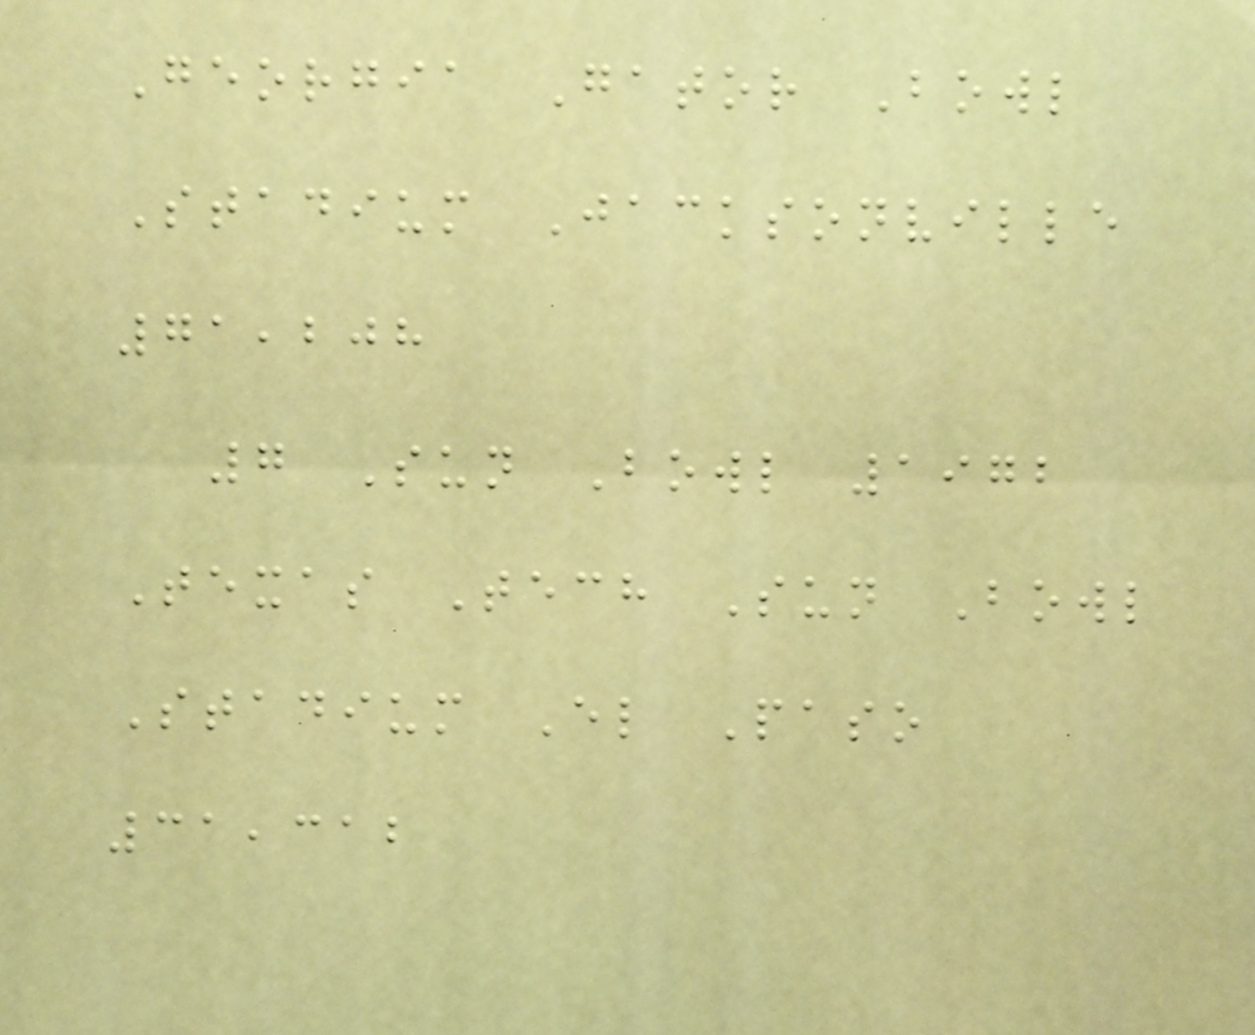Georgia Gator Bowl
Stadium Jacksonville
71,208
7 Sun Bowl 1972
Texas Tech Sun Bowl
Stadium El Paso
31,312
